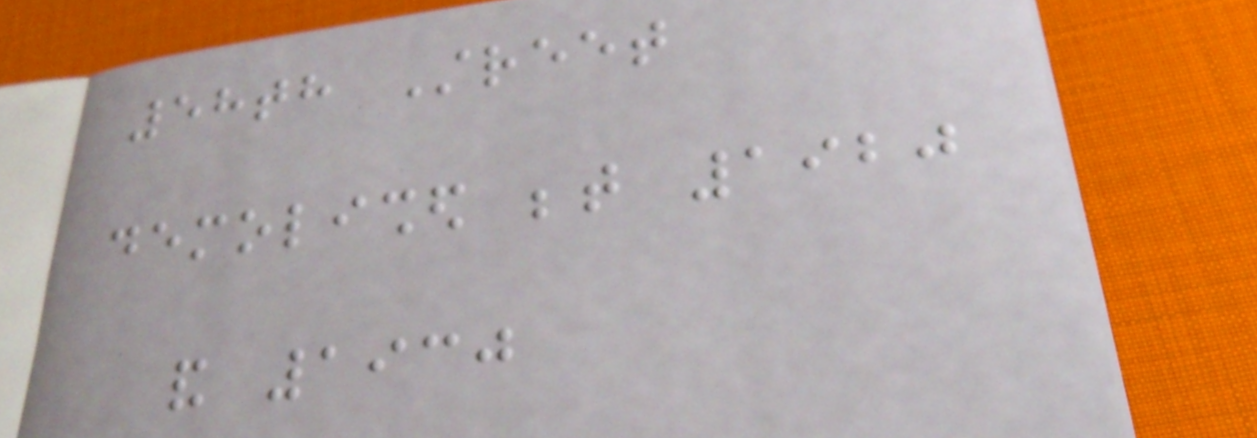58th Street
demolished between 1920
and 1930
